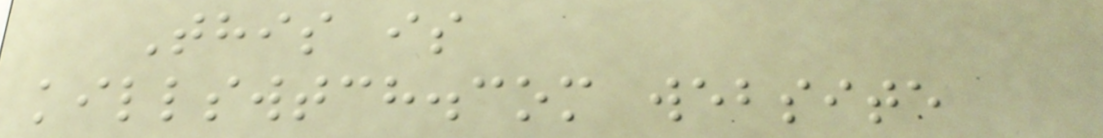This is
killswtch.com website
